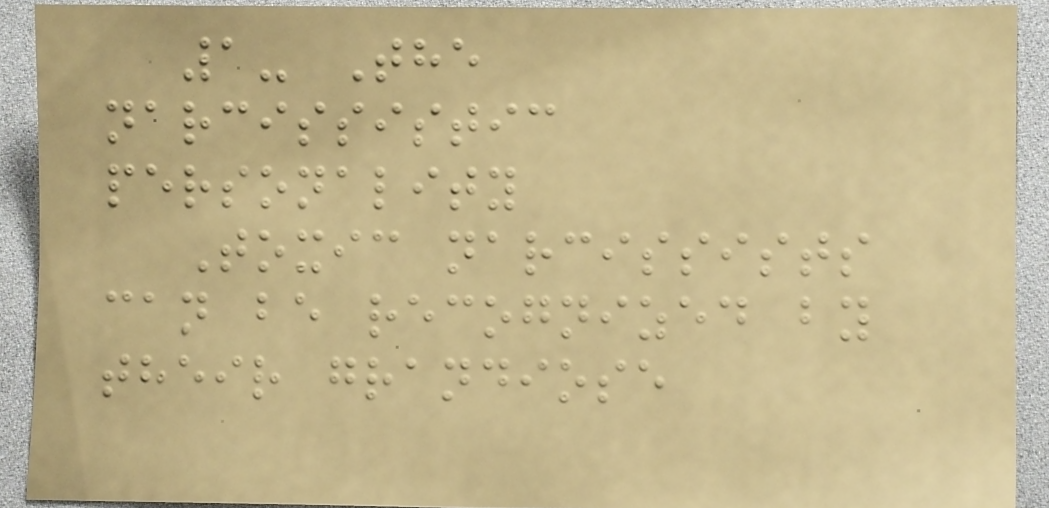1- The
narcissistic
personality
Toxic narcissists
can be recognized by
their grandiose
